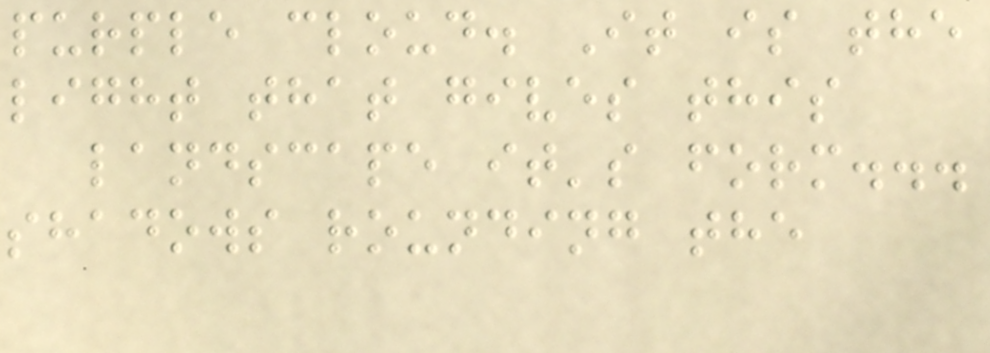purple cloud. It is the
light that gives this
landscape it's form...
shadows rounding the
